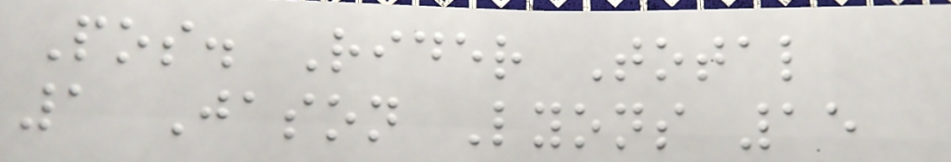Pos. Rider Total
1 Jason Lyons 15
